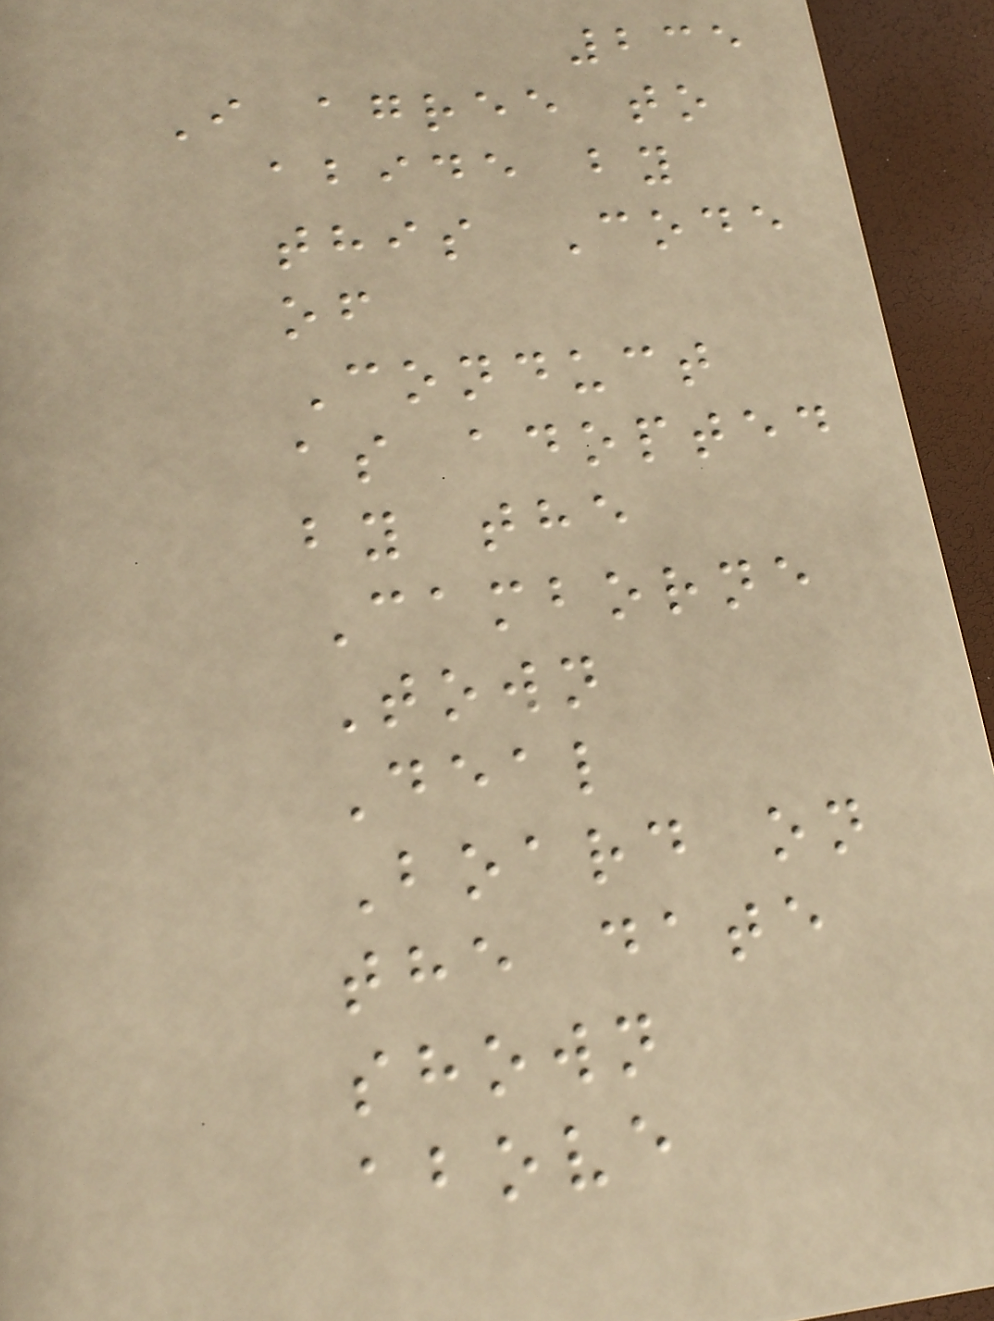235
I agree to
abide by
this Code
of
Conduct
as adopted
by the
Camborne
Town
Deal
Board on
the date
shown
above
